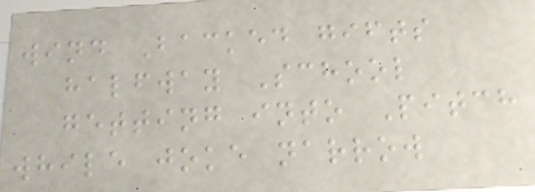wind Backed gifts
halfway School
getting into Pitch
while joke narrow
